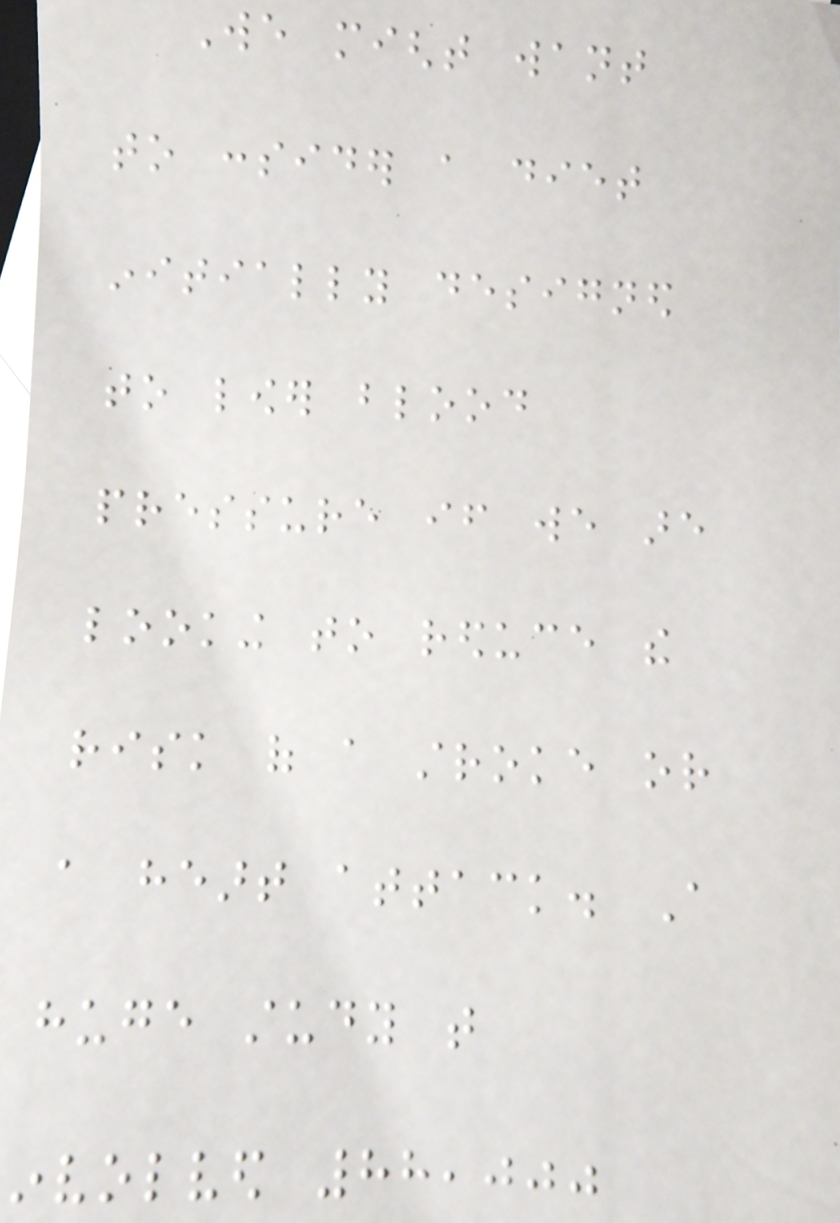We might want
to consider a diet
initially designed
to lower blood
pressure if we are
looking to reduce the
risk of a stroke or
a heart attack. A
huge study that
involved 88,000
